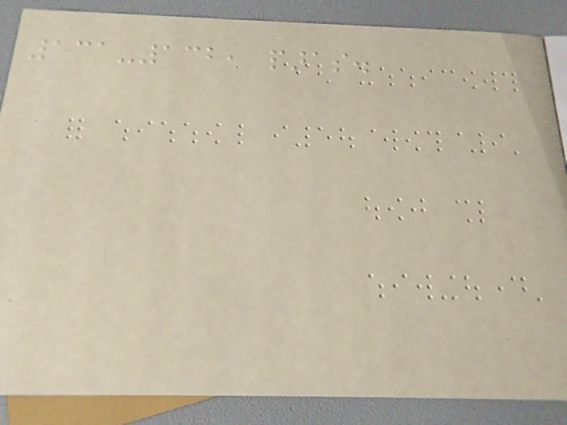131-132, paras.
